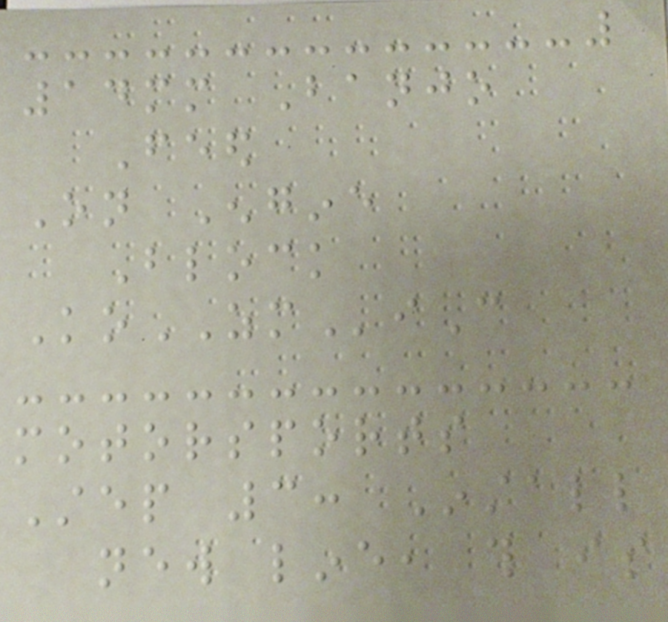14mm Banjo
Feed
On Engine
Block
KoZMiC
motorsports
Step 3: Install
new line, this is
